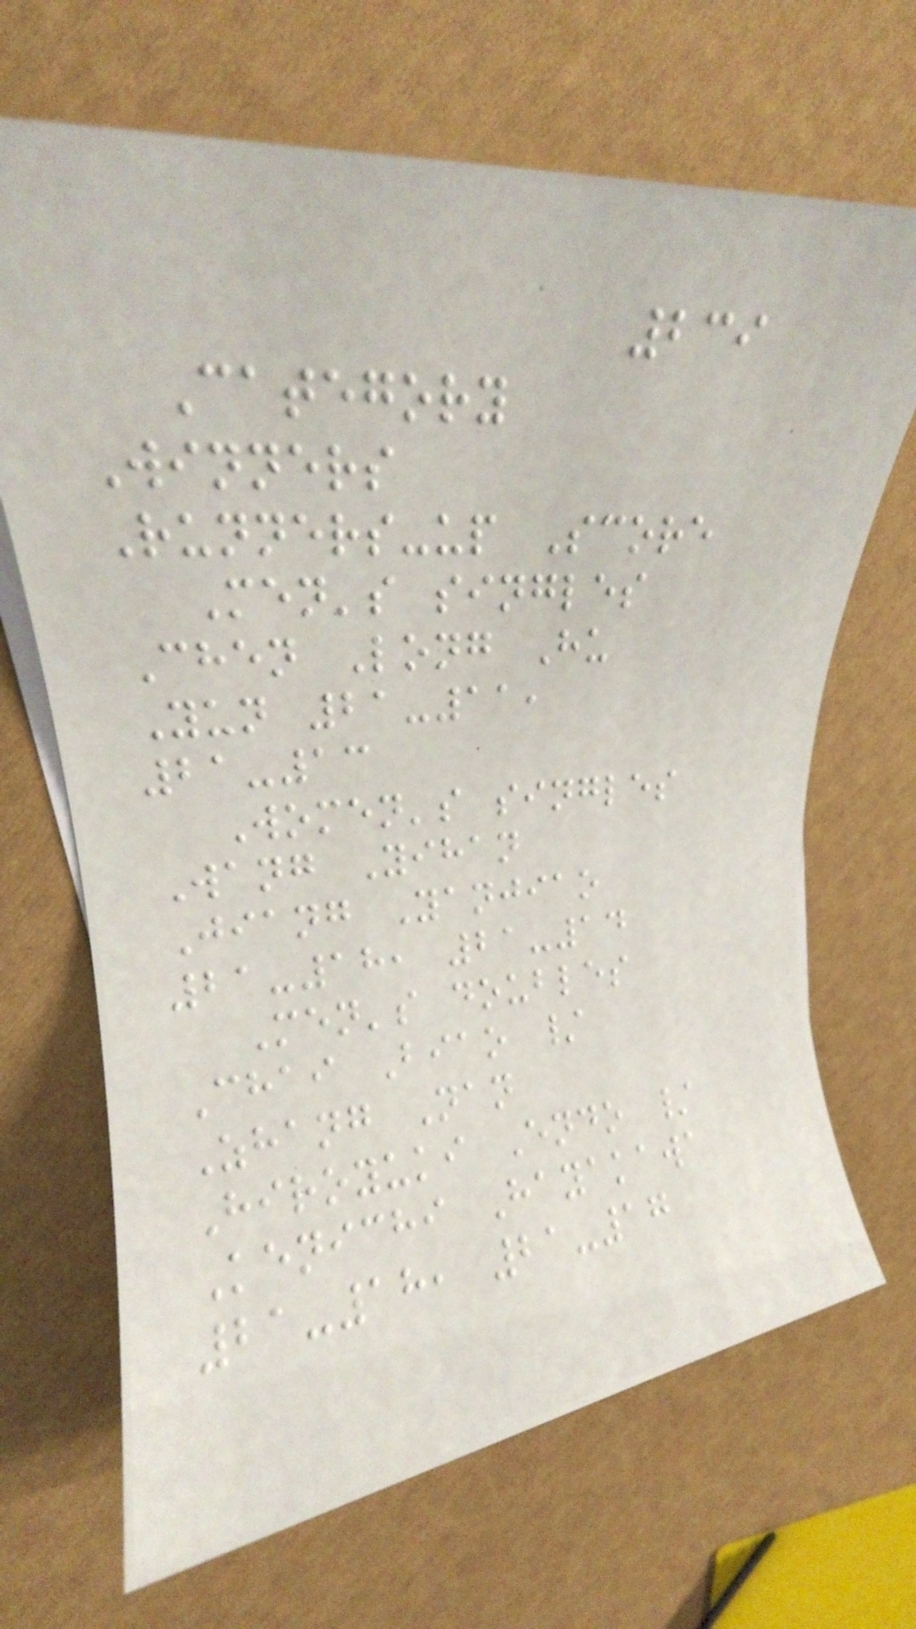239
Category
Winners
Runners-up Score
Men's singles
Chen Long Hu
Yun 21-11,
21-13
Women's singles
Wang Yihan
Jiang Yanjiao
21-18, 21-14
Men's doubles
Chai Biao /
Zhang Nan
Hiroyuki Endo /
Kenichi Hayakawa
21-18, 21-17
